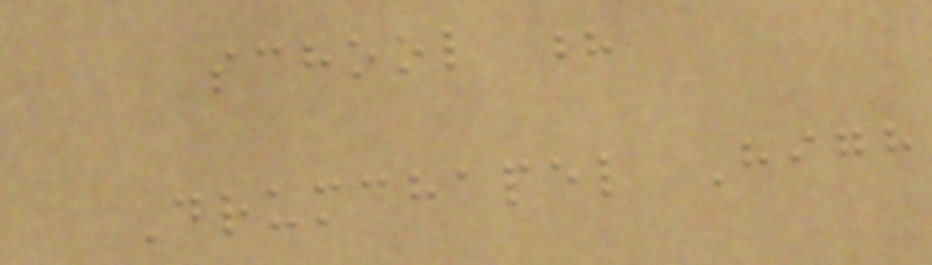school ?
Drumchapel High
